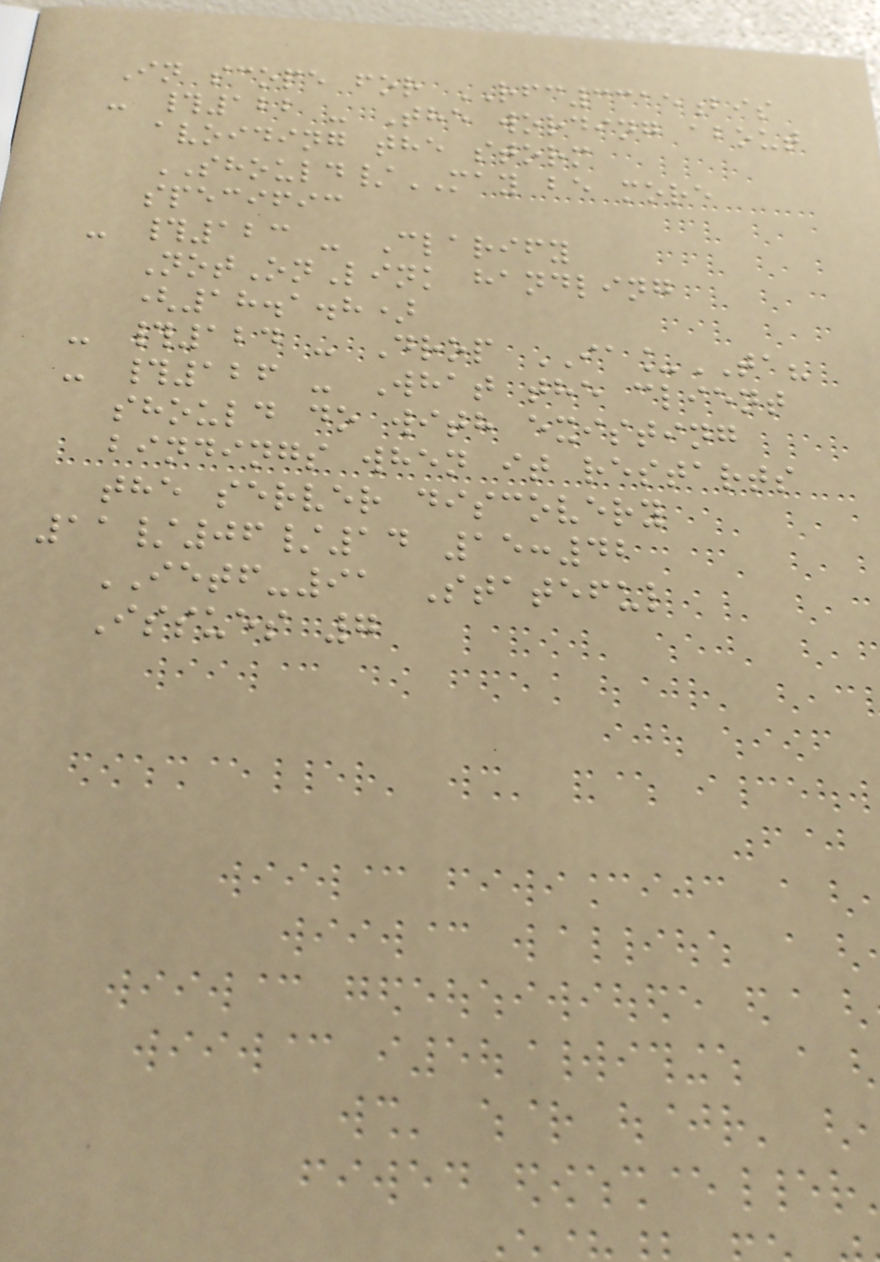In scope for RFC3315bis
- #122 - The wording about
avoiding the storm
SHOULD/MAY be more
specific
- #123 - Clarify
NotOnLink handling
(18.1.8)
- #124 - Drop IA_TA?
- #126 - What the client
should do with existing
bindings when it restarts
the server discovery
11/06/14 15:42
IETF-91 Stateful
Issues 7
